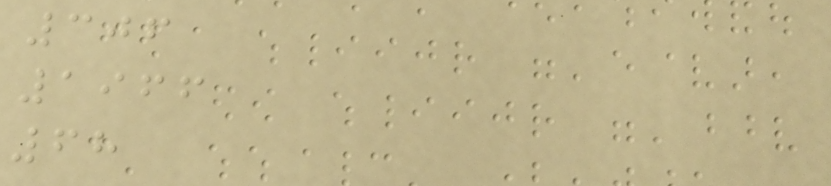306
1966
68
